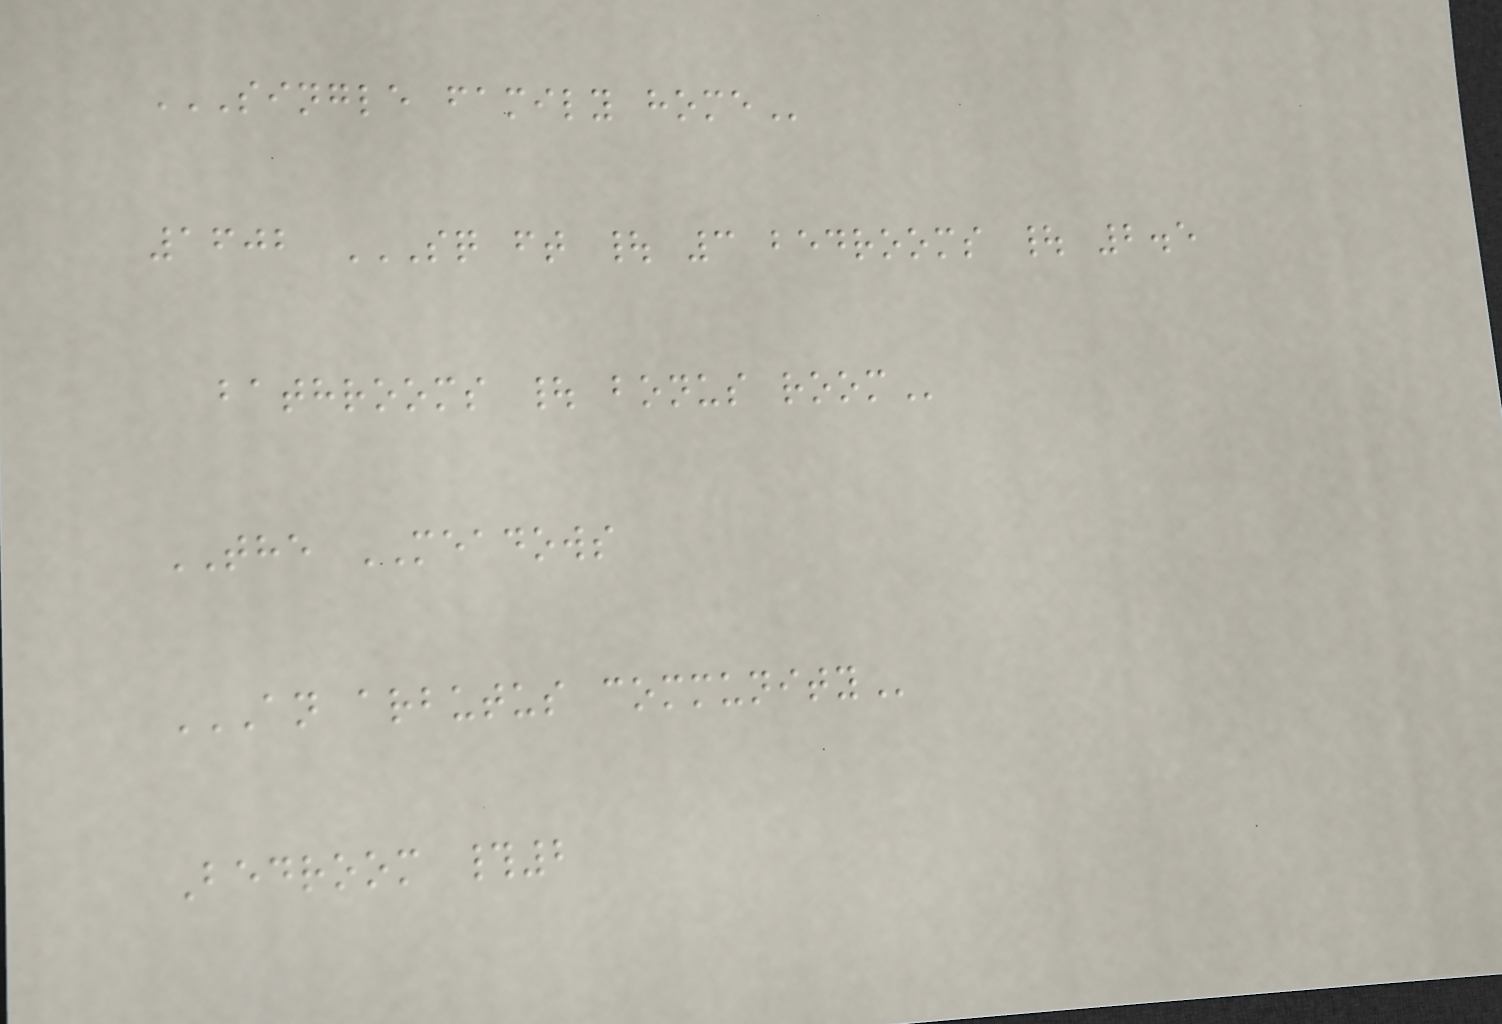SINGLE FAMILY HOME
1602 SQ FT | 3 BEDROOMS | 2.5
BATHROOMS | BONUS ROOM
THE MEADOWS
AN ARBUTUS COMMUNITY
Bedroom #2
